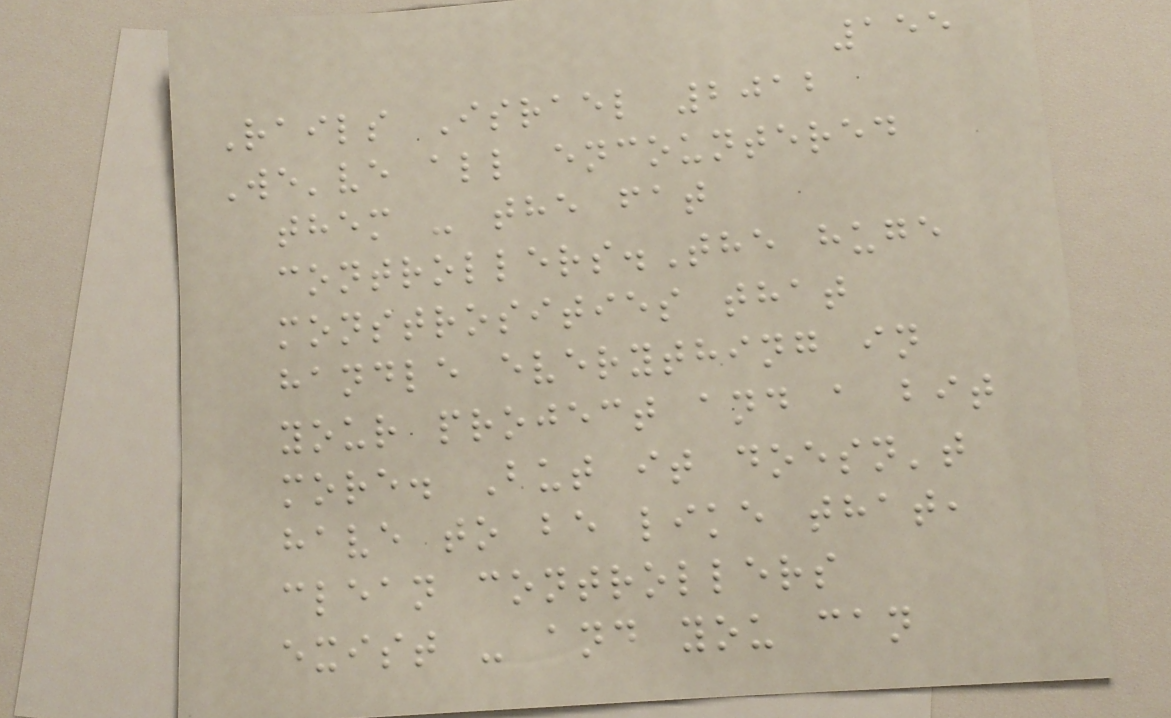155
Rails Israel 2012
We've all encountered
them - the fat
controllers.The huge
monstrosities that
handle everything in
your project and a bit
more. But it doesn't
have to be like that,
clean controllers
exist - and you can
